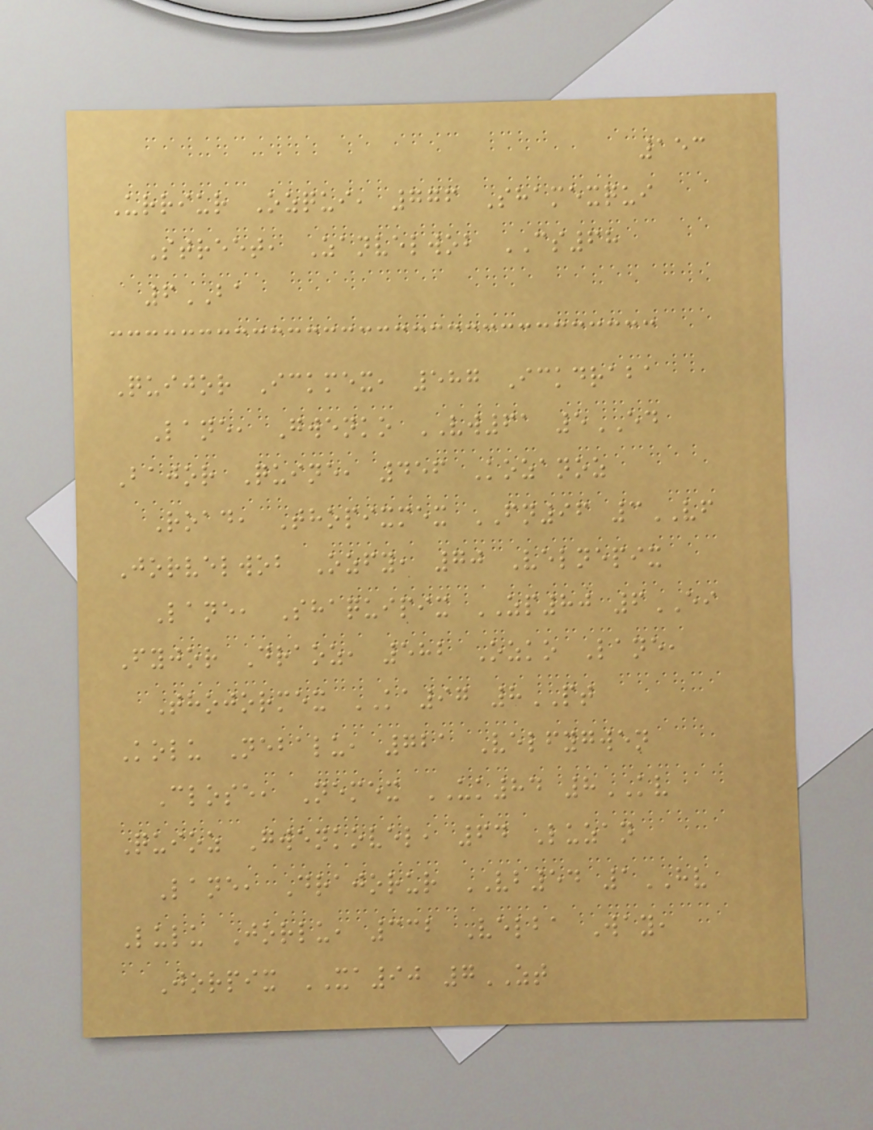153
Urriur Ozqui, 776 Shamexqui
Street, Zanvelwob CS68
6BA
Quijor Ickmex, 587 Ickdraba
Lane, Gwenko VW61 5ED
Bajor Quine, 456 Kozanoz
Road, Thopixmex FN96 3VF
Jorvelwob Ozfy, 70 Velnepix
Lane, Shaquipix ZP80 6EI
Fyjor Draoz, 582 Ozko Lane,
Thojormex KA97 8PT
Kolu Nebalu, 721 Velfygwen
Close, Nemex UK84 8KV
Quioz Gwenkovel, 64 Luzan
Lane, Drajorur VB54 1HV
Lulu Jorlu, 332 Velba Way,
Jorpix XA90 7ZT
